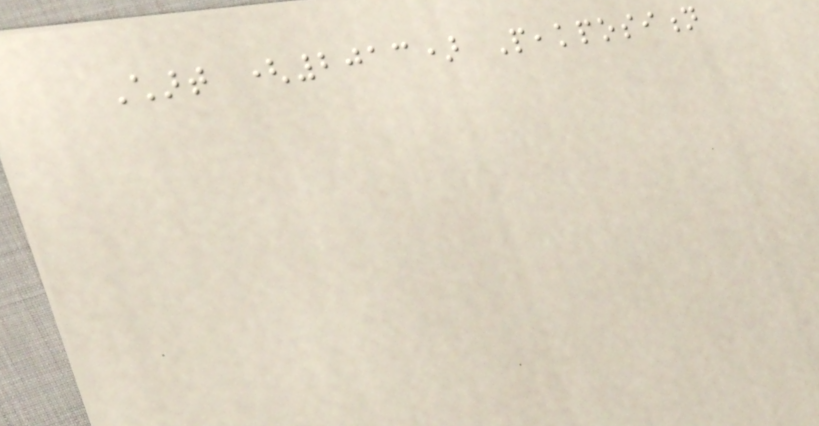Chart (2013) Peakposition
